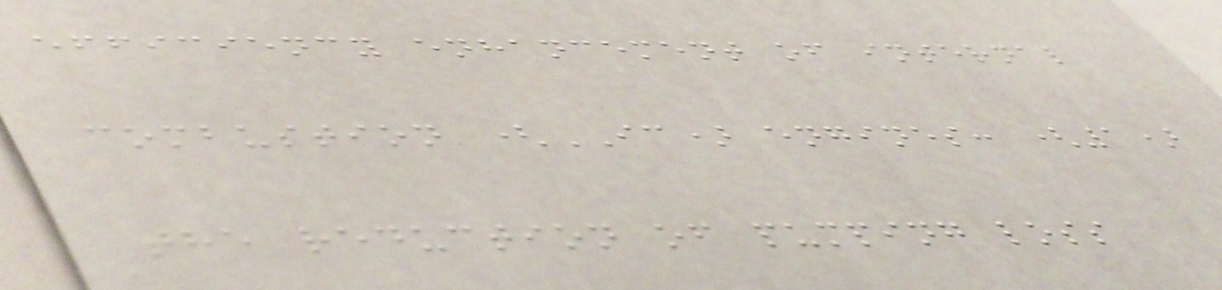efficiency enhancement of internal
combustion (IC) engines: (1)
the reduction of pumping loss
